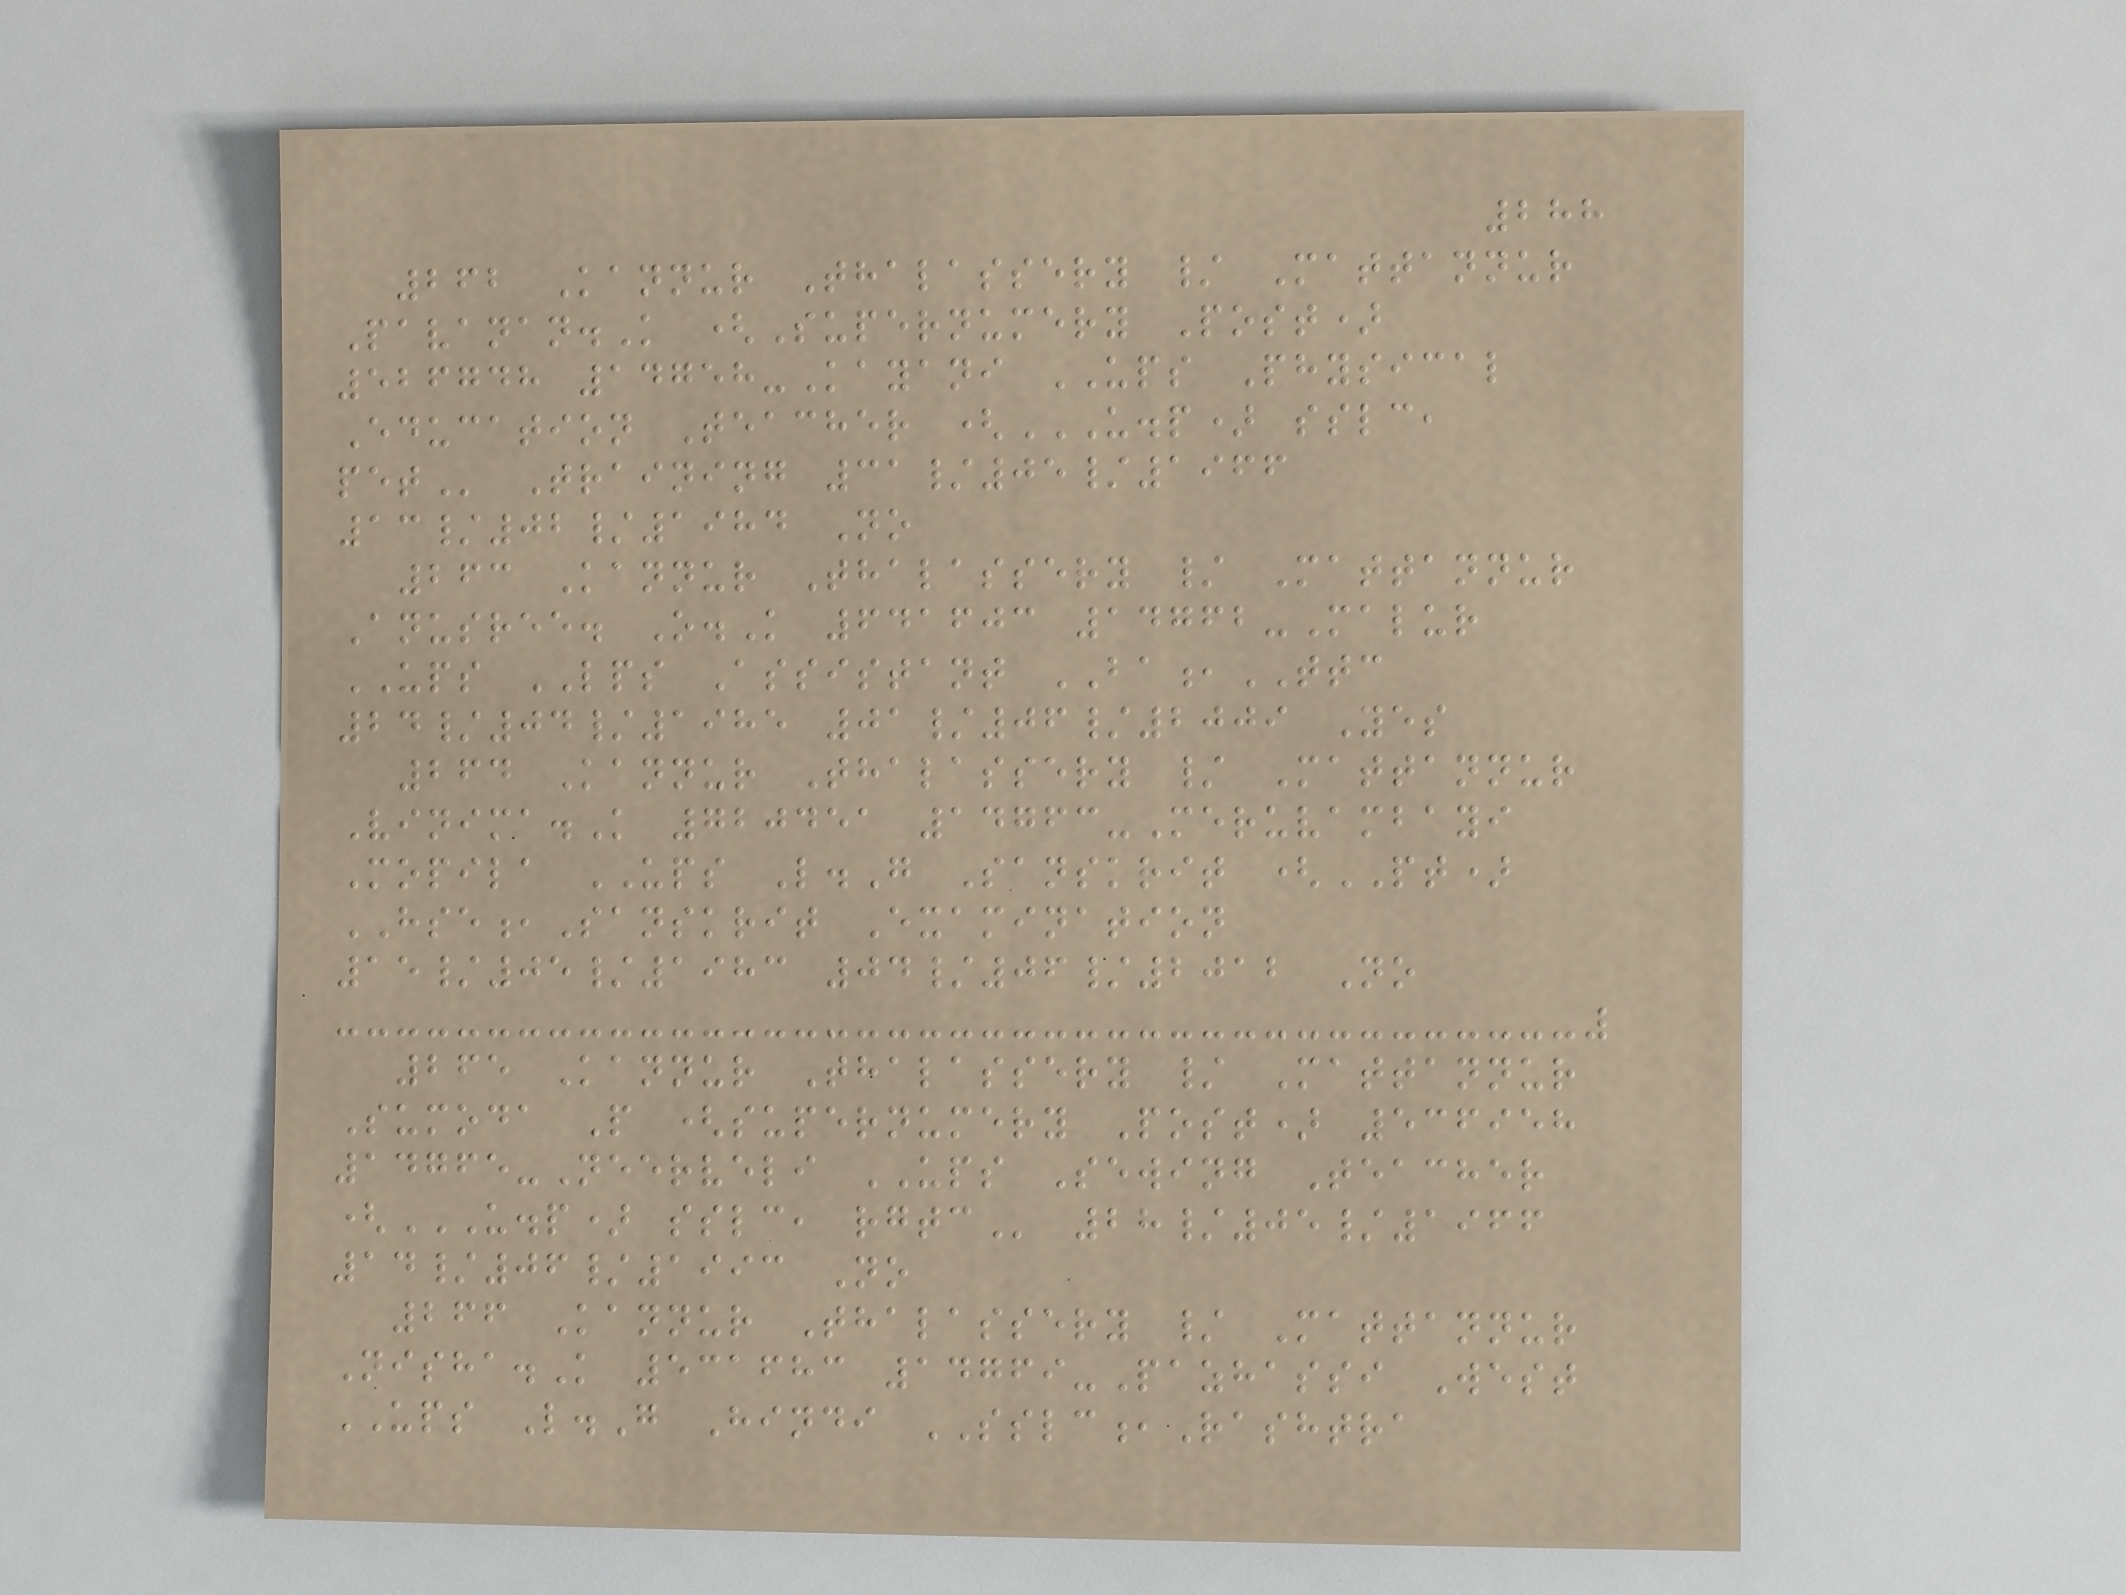288
262 Kannur Thalassery / Mattannur
Pavanan.K (Supernumery Post)
526748 14758-Kayani UPS Physical
Education Teacher (U.P) SSLC,
PET Training 31/05/1966
13/02/1984 No
263 Kannur Thalassery / Mattannur
Anusree. O.K 641603 14762-Malur
UPS LPS Assistant BA,TTC
24/04/1985 01/06/2009 Yes
264 Kannur Thalassery / Mattannur
Vinima.K 720451 14763-Meruvambayi
Mopila UPS L.G Sanskrit (PT)
HSE,Sanskrit Examination
15/05/1983 04/06/2012 No
265 Kannur Thalassery / Mattannur
Sumoda P (supernumery Post) 536958
14765-Neerveli UPS Sewing Teacher
(U.P) SSLC, RGTC 28/05/1966
14/06/1993 No
266 Kannur Thalassery / Mattannur
Nisha.K 531683 14769-Pazhassi West
UPS L.G Hindi SSLC,Rashtra
